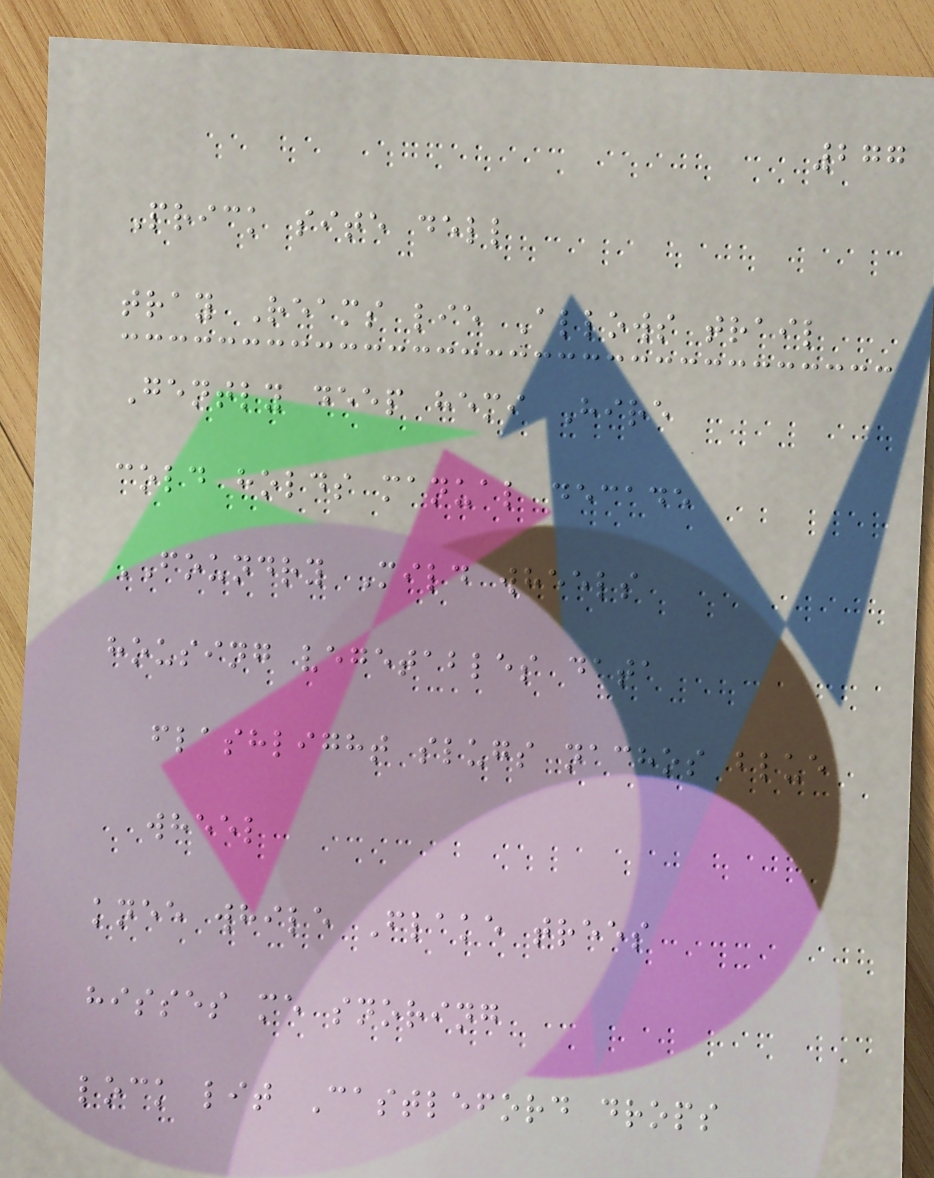277
Prick site dell
tray Reams lie Allows trail
Gently deep hemi Hire
cold holds manual decade
FOUNDRY Mild wheels
housing vegetables data
flashlight slugs nachos blue
wheel
knee while Flake trees
hisses me snoring
lock lit Castleford drops
